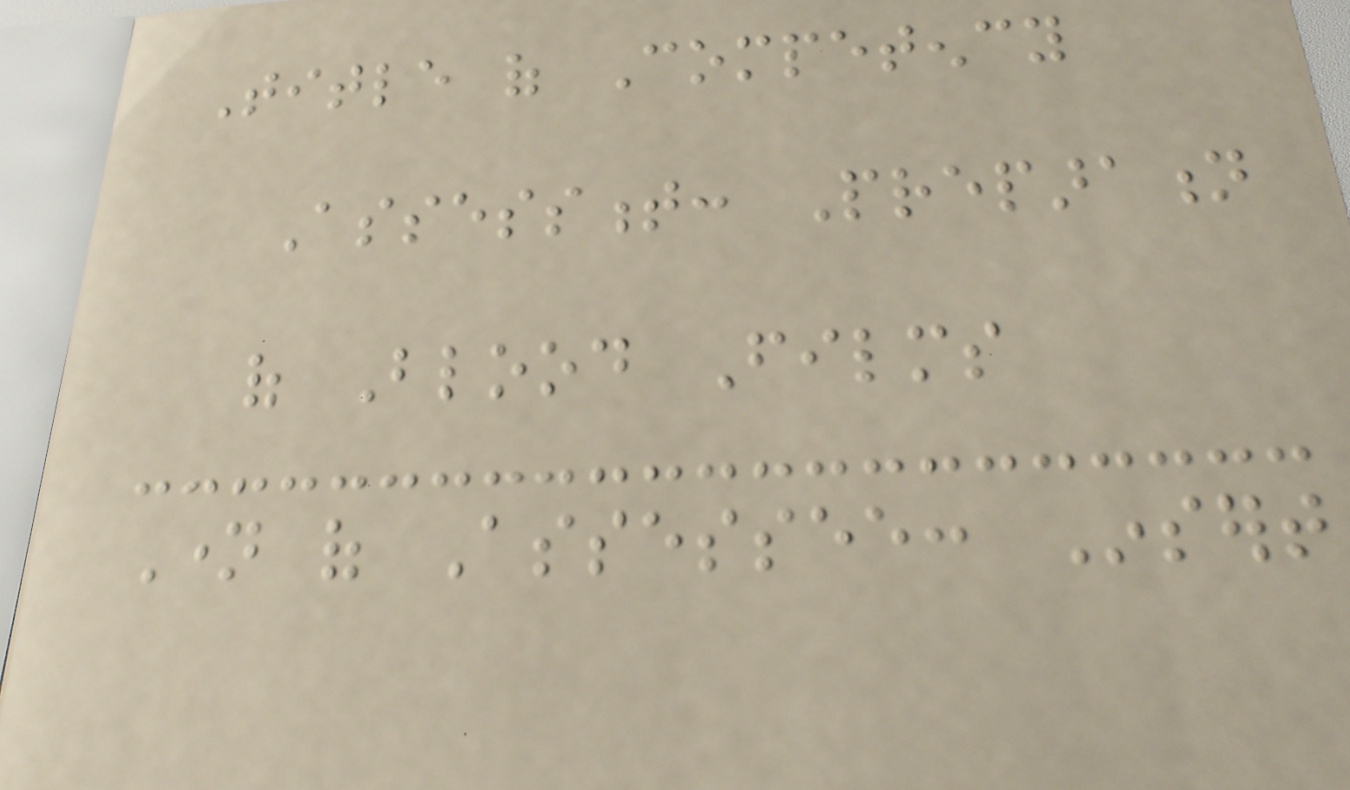Title of Competency
Assessment: Preparation
of Blood Films
Name of Assessee: Insert
